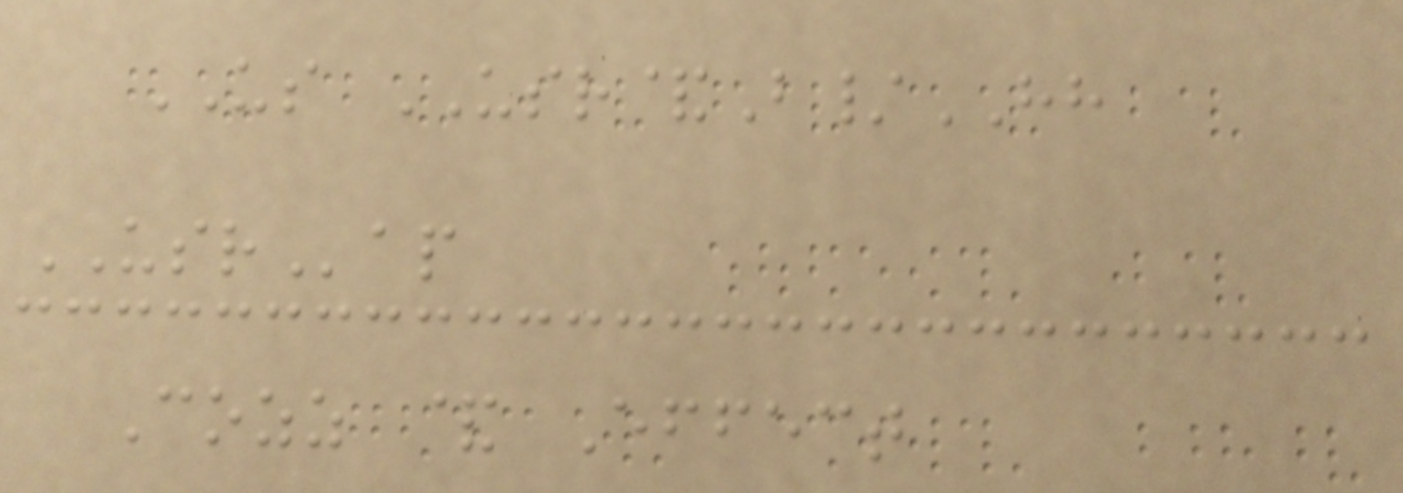US USR&B/HH
USRap
Cozz & Effect
